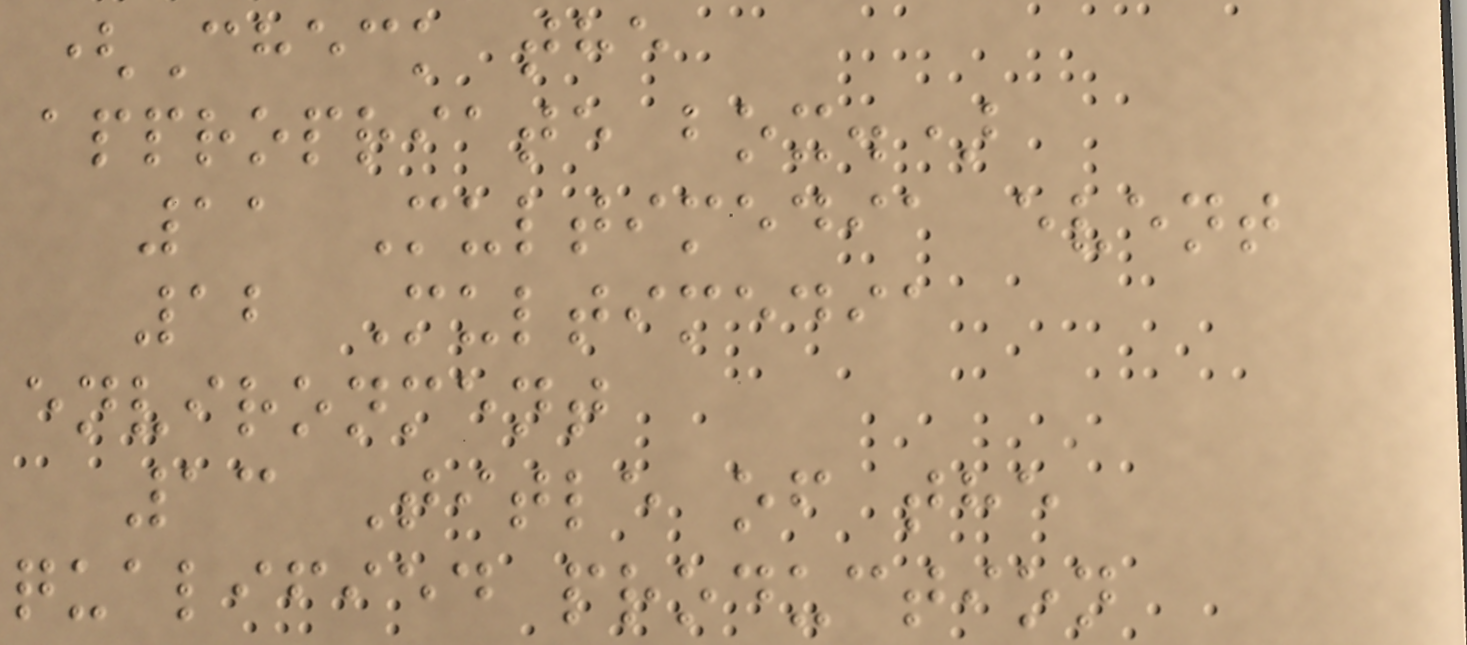(Check the
appropriate box.)
11 Multimedia event
12 Multimedia
environment
13 Title of the
qualified production
